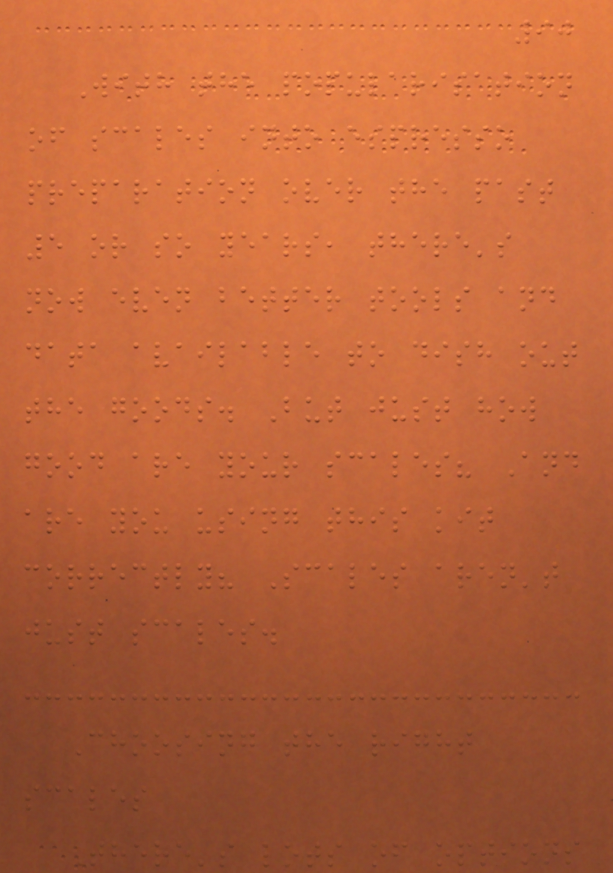90
With the popularisation
of scales into espresso
preparation over the past
5 or so years, there's
now even better tools and
data available to dish out
the goods. But just how
good are your scales? And
are you using this kit
correctly? Scales aren't
just scales.
Choosing the right
scales
There's lots of options
